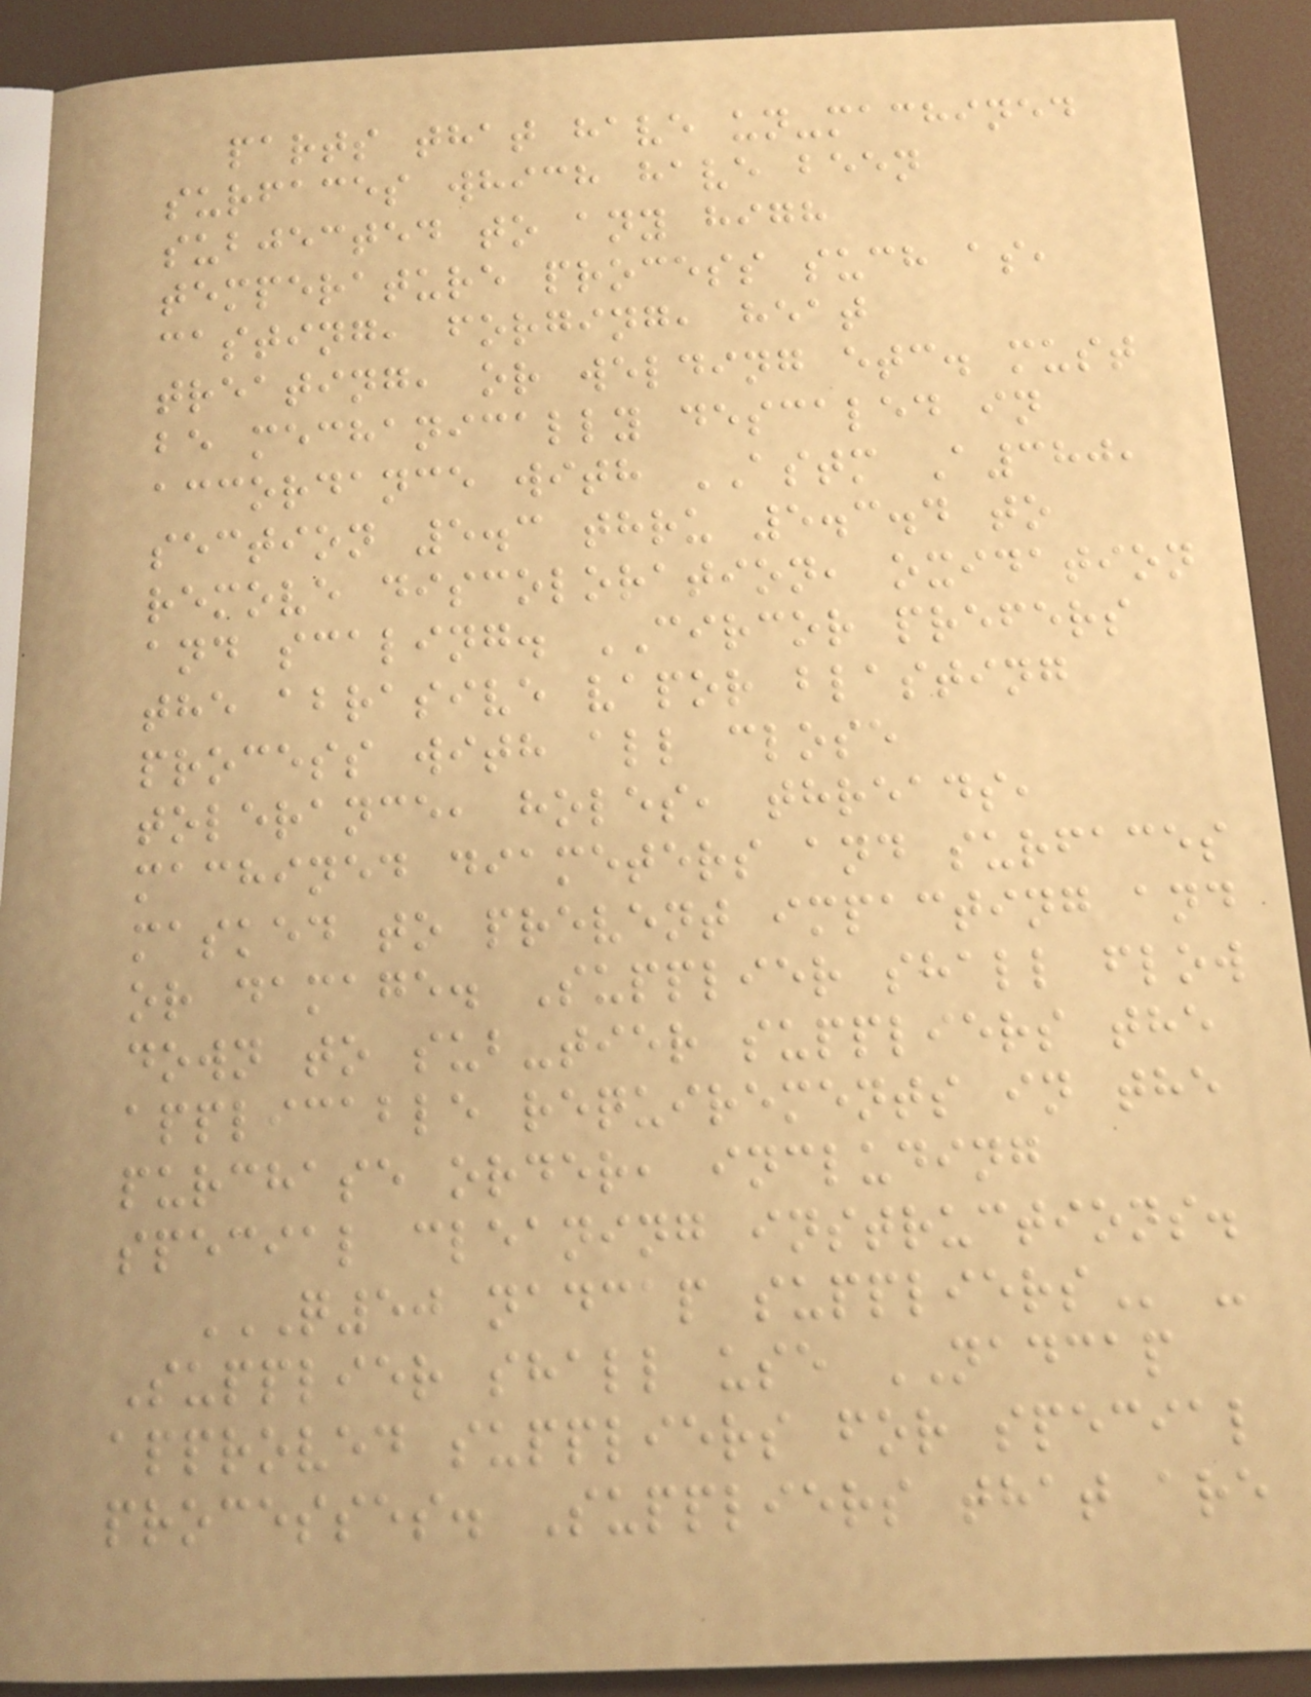parts that have un-machined
surfaces which have been
subjected to any high
temperature process such as,
casting, forging, heat
treating, or welding etc. must
be mechanically descaled in
accordance with ASTM A380,
section 5.3 thru 5.3.4 to
remove discoloration, oxidation
and scaling. CIRCOR prefers
the abrasive vapor blasting
process with all close
tolerance, holes, threads,
machined diameters and surfaces
masked to prevent impacting and
or damage. Supplier shall flow
down to sub-tier suppliers the
applicable requirements in the
purchase order, including
special cleaning instructions.
Q50 NADCAP SUPPLIERS -
Supplier shall use NADCAP
approved suppliers for special
processes. Suppliers that are
